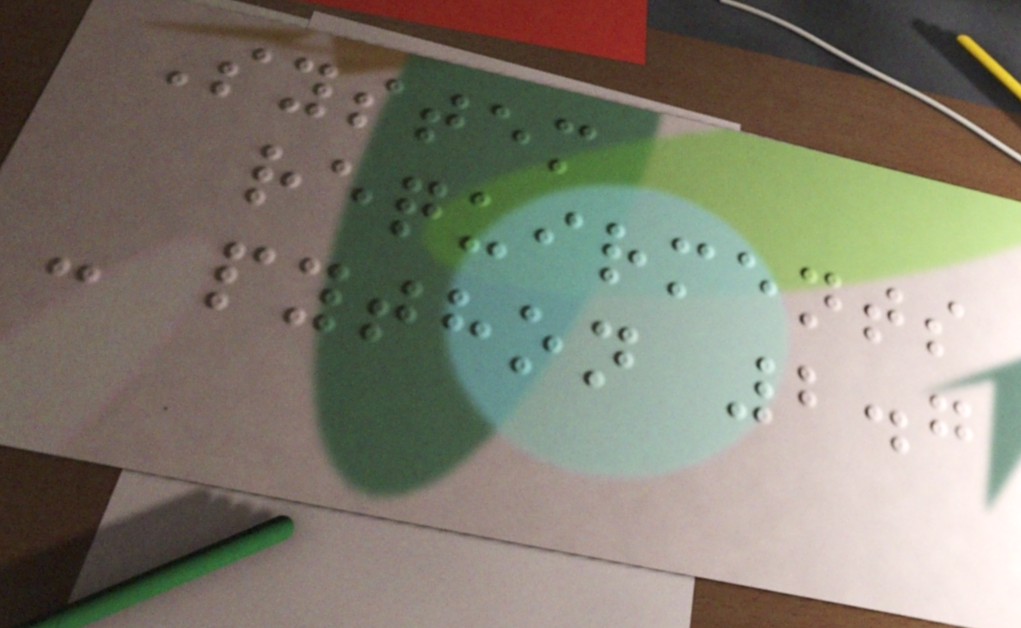System
requirments
- python 2.7
